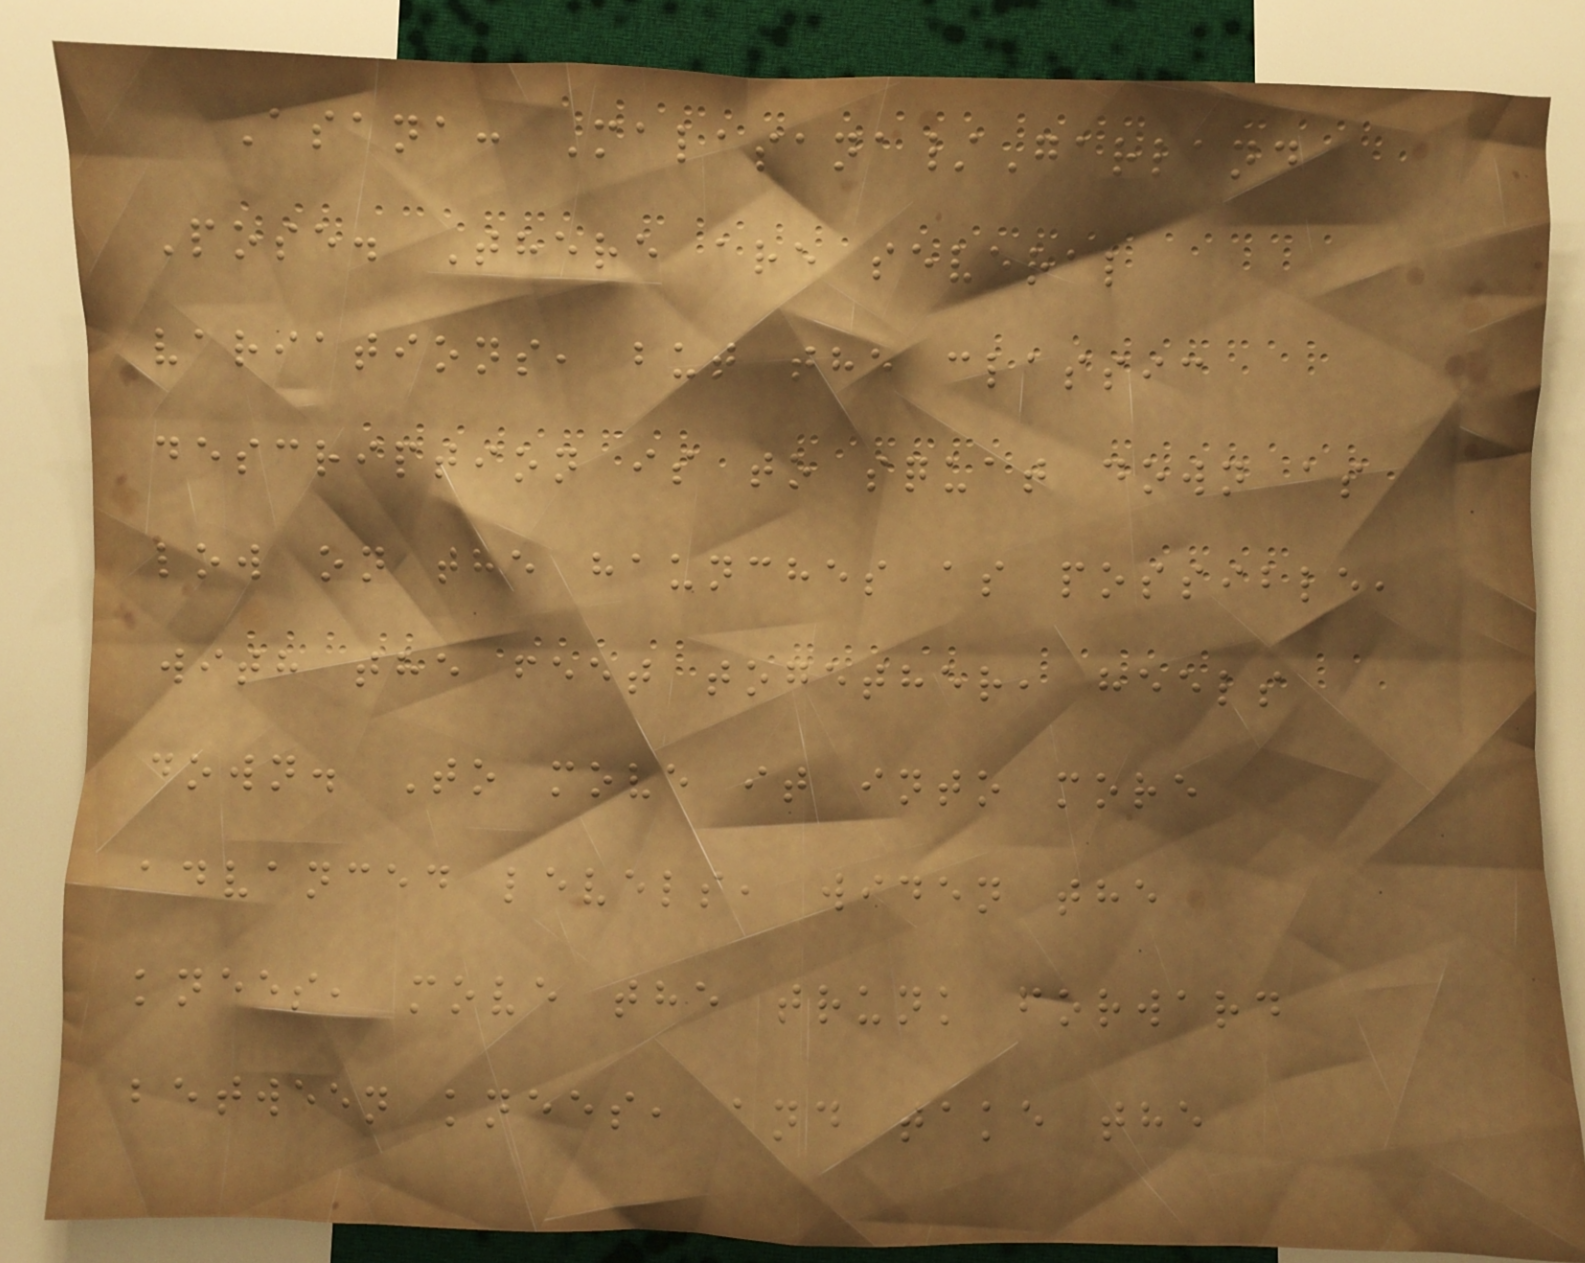Asana: Malasana/Garland
Pose. There are several
variations, but the classic
description is to squat down as
low on the haunches as possible,
with the feet together, heels
down. To move it into more
advanced levels, widen the
knees, move the trunk forward
between knees, and take the
